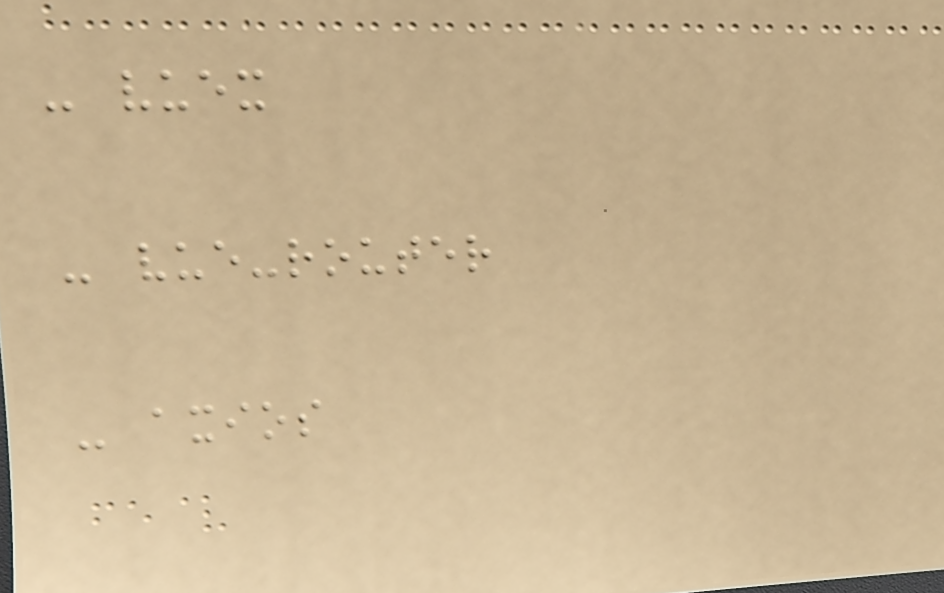- vuex
- vue-router
- axios
